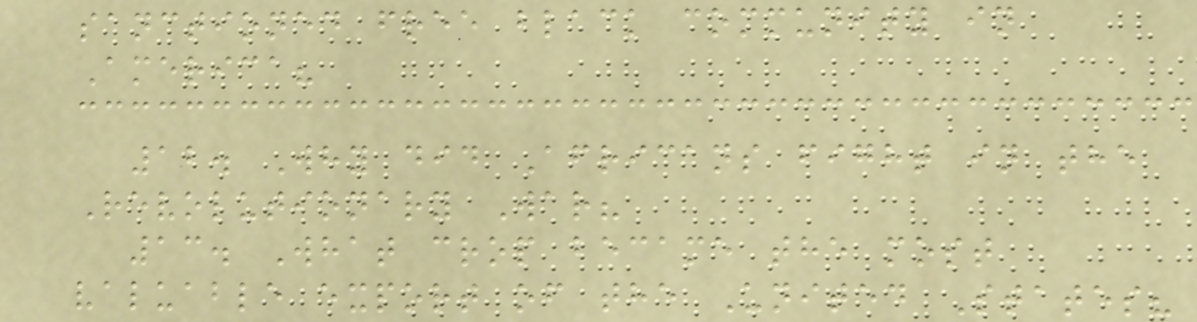sanctioned free black community in
America?
12. Why did Africans fight in the
Revolutionary War?
13. What crop became the most
valuable export of the United States?
